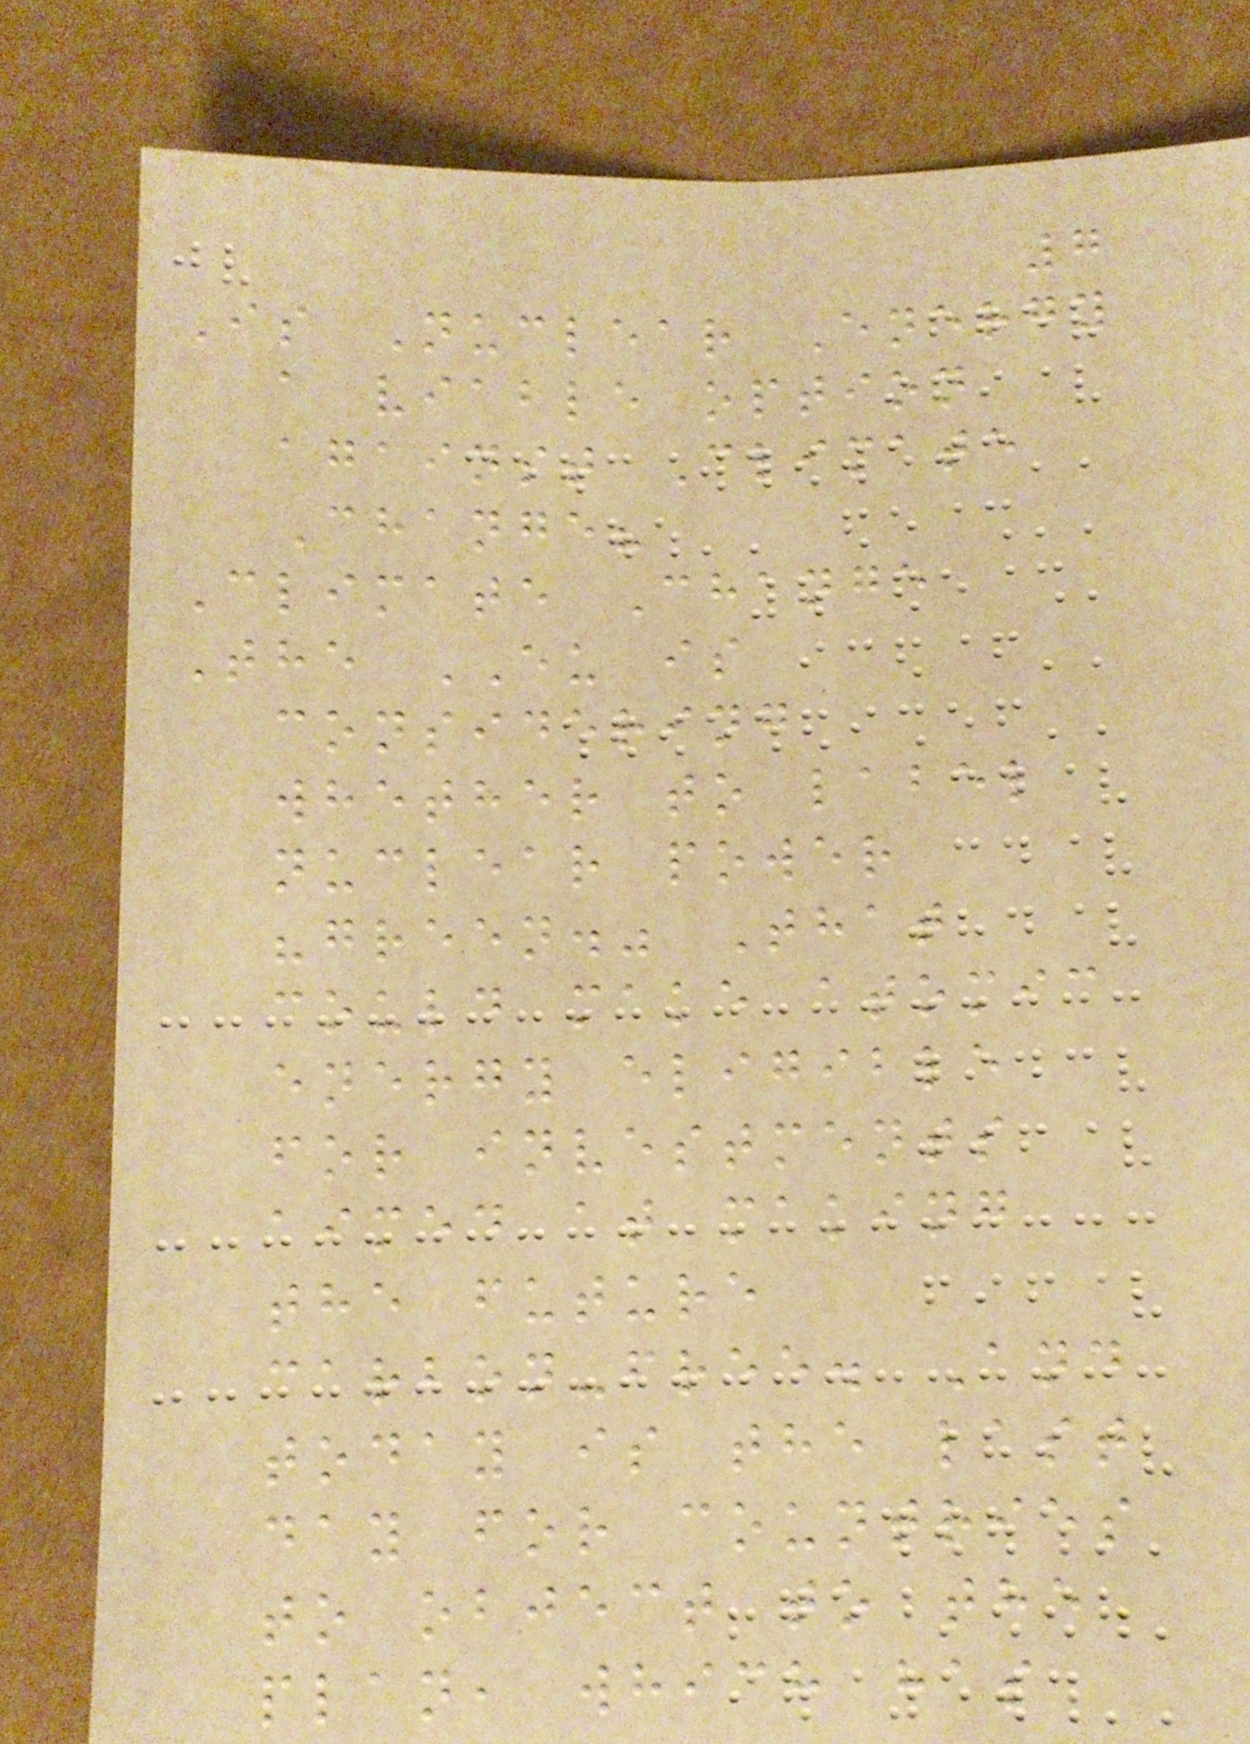7
Is Nuclear Energy
a viable option
against Climate
Change?
Climate Change
The EU is
considering
whether to label
nuclear power
"green." That
could make atomic
energy eligible
for investments
aimed at making
the future
carbon-free. And
today is the last
day for countries
to object to the
plan, which has
